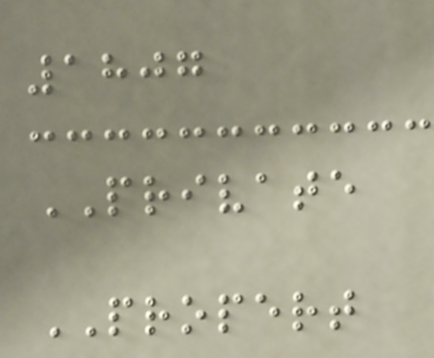1807
PRIVATE
PROPERT
